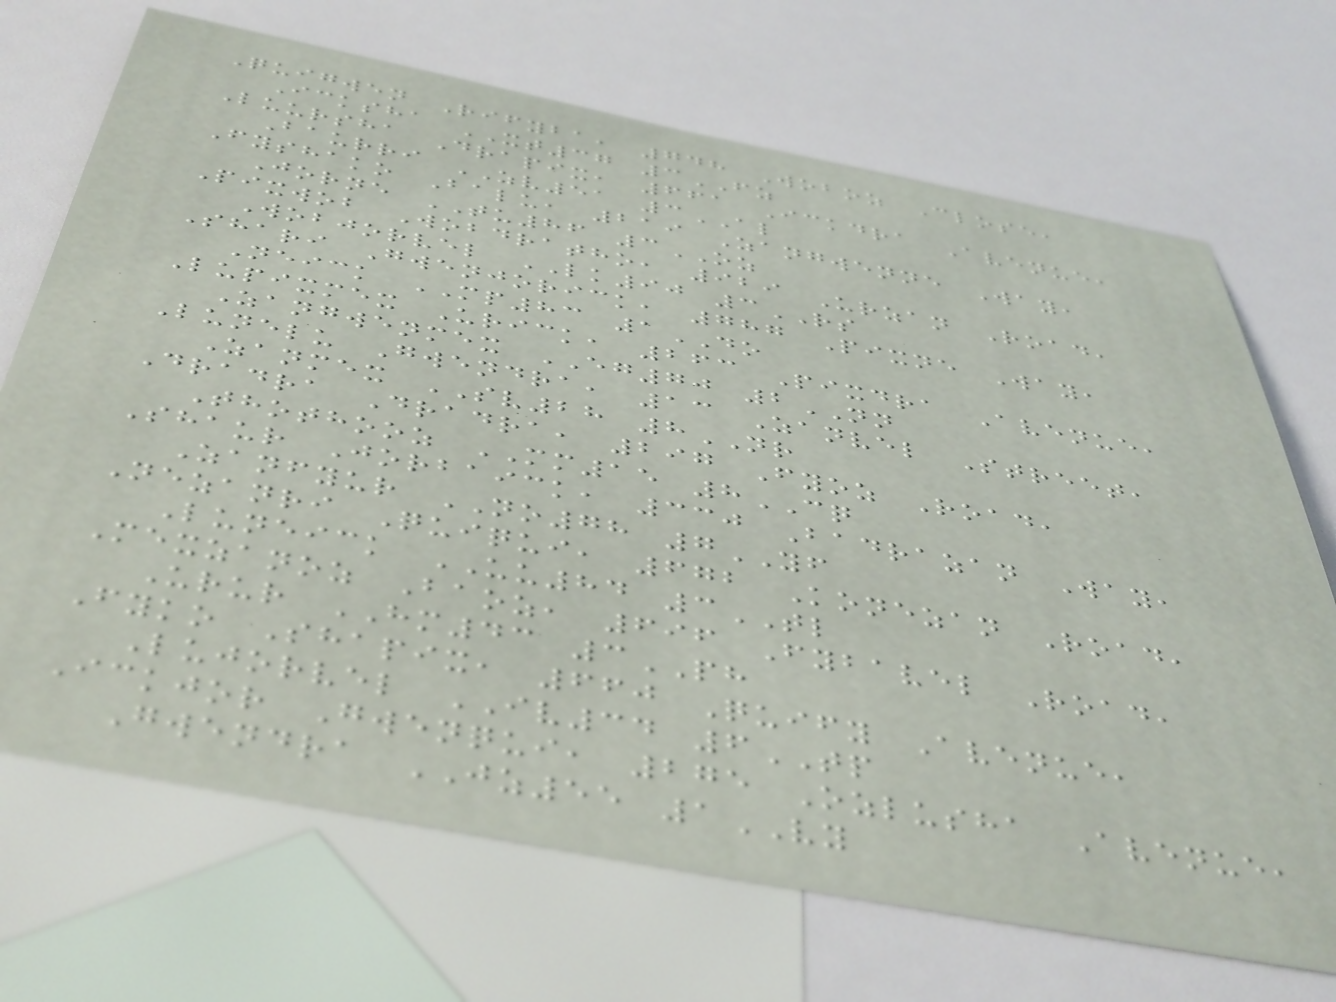Quigwen Rifyba, 748 Woboz Close,
Icksha XT37 3FZ
Luursha Drapix, 661 Ickdra Avenue,
Baurri ZV51 3AL
Fyshako Balu, 219 Zangwenne Way,
Jorne TU86 3OZ
Pixwob Wobdratho, 929 Urzan Road,
Wobjorvel LK90 3RS
Shari Gwenjorick, 787 Pixne Way,
Neick MP83 1DO
Lupixmex Urick, 263 Pixdra Avenue,
Zangwenmex EG70 2NN
Lunelu Gwendra, 13 Zanvel Street,
Zanmex SV28 8NR
Dradra Dradra, 297 Fyoz Road,
Thothooz MM15 8CQ
Shaur Jorbaick, 330 Badrazan Way,
Zanfyur NO78 7YF
Nezanri Quiqui, 672 Konezan Road,
Luneick UU84 3TL
Mexzanoz Baoz, 696 Fybavel Road,
Urur HM43 3PH
Fyko Shapix, 660 Quify Avenue,
Lujorvel IV34 6TP
Ickjor Gwenqui, 275 Ozlusha Avenue,
Gwendra JZ55 1VY
